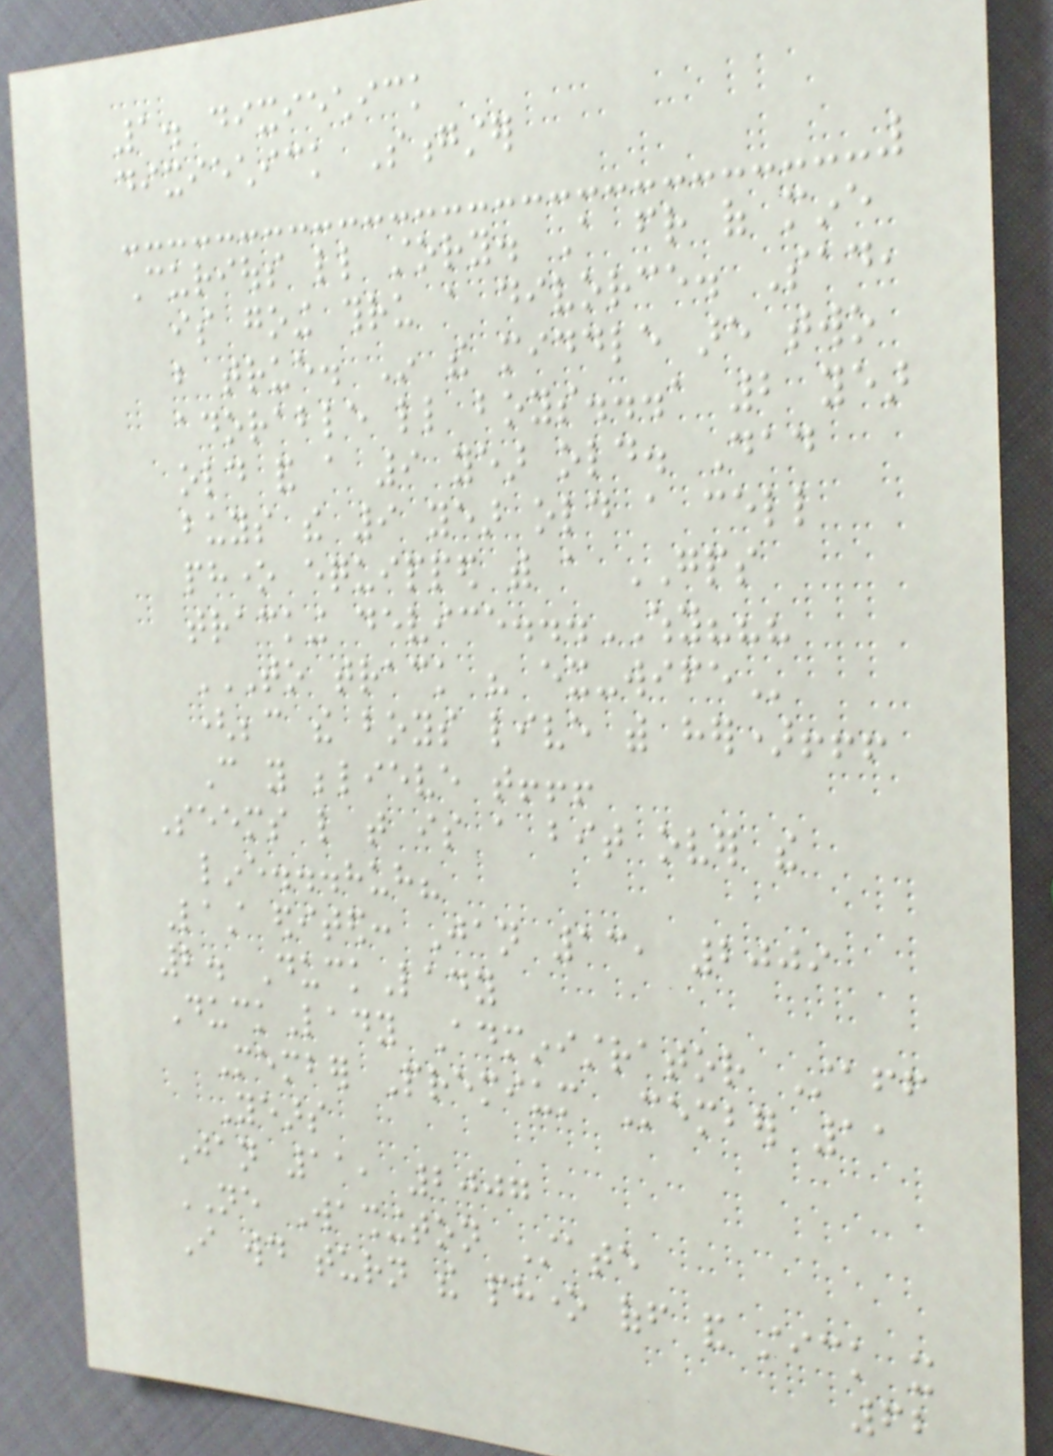1. dixiechick
dixiechick Songster
Curious little story. A friend of mine
is going thru a divorce. Sad,
but true. In the middle are two
adorable little boys...a 2 year
old and a 9 year old. Dad
buys the 9 year old a cell
phone equipped with a GPS
tracking device...WHY???
TO TRACK HIS EX-WIFE
(because the boys live with her)!!!
Can you believe that!!!
Seems like that is a bit over the
line...huh?
Last edited: Jan 13, 2009
2. DuckLady
DuckLady Administrator Staff
Member Premium Member 11
Years
Jan 11, 2007
NE Washington State
I would turn the phone off and stick it
62
